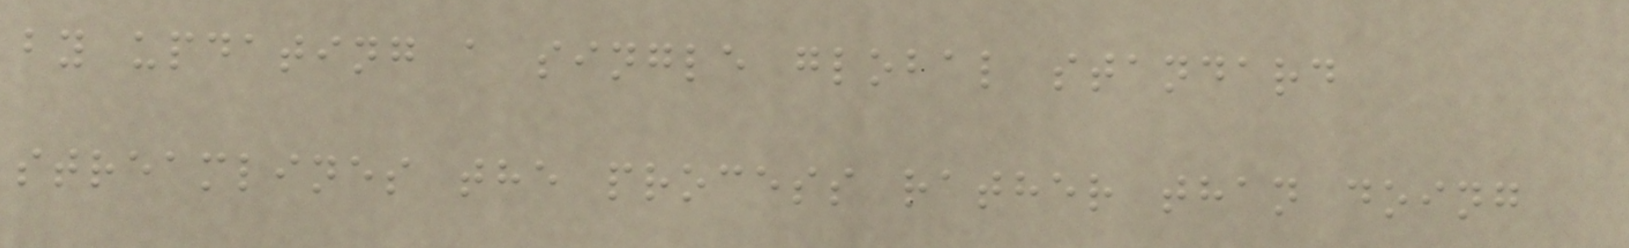by updating a single global standard
streamlines the process rather than doing
